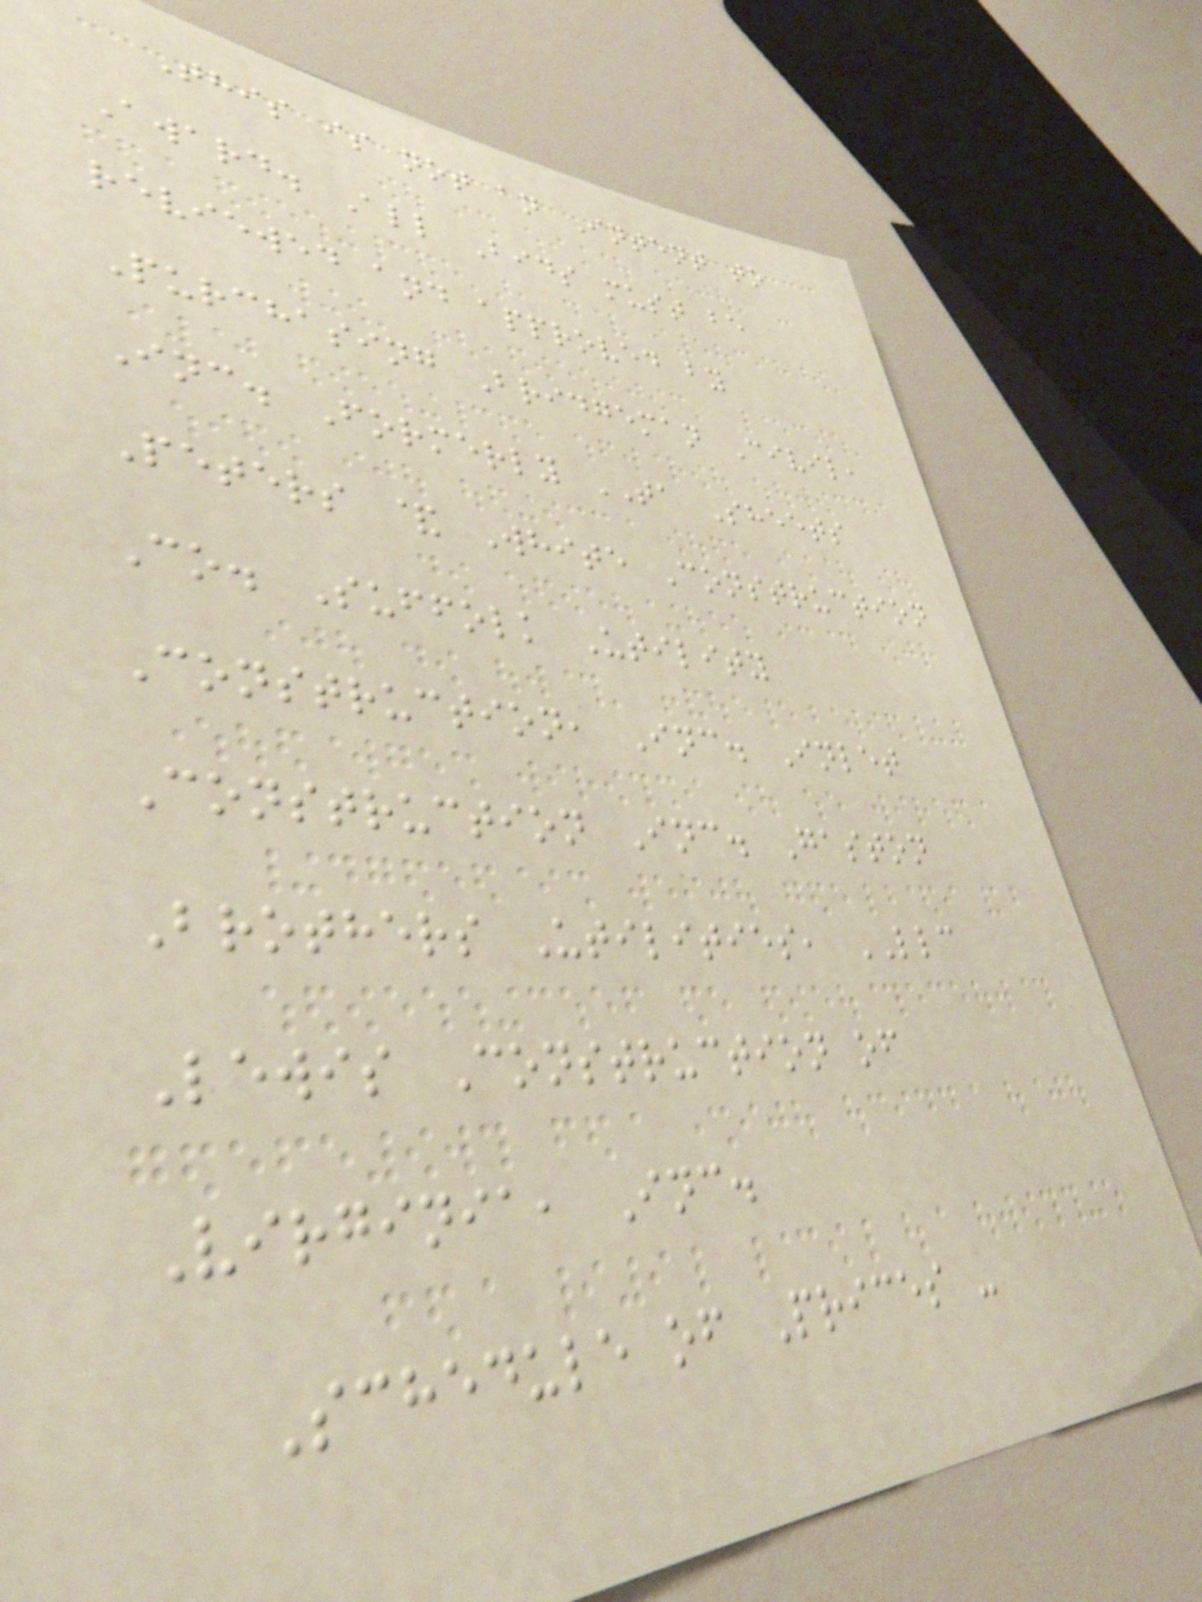This is not an Intent to
Award. All Bids must be
reviewed and approved by
Purchasing Bridgeman Civil,
Inc. Formerly TA Sheets
Peters & White Construction
Co. Suffolk Utility
Construction, Inc. Inlet
Construction Inc. Gaston
Brothers Utilities, LLC
Lewis Construction of
Virginia, Inc.
Schedule of Prices -
